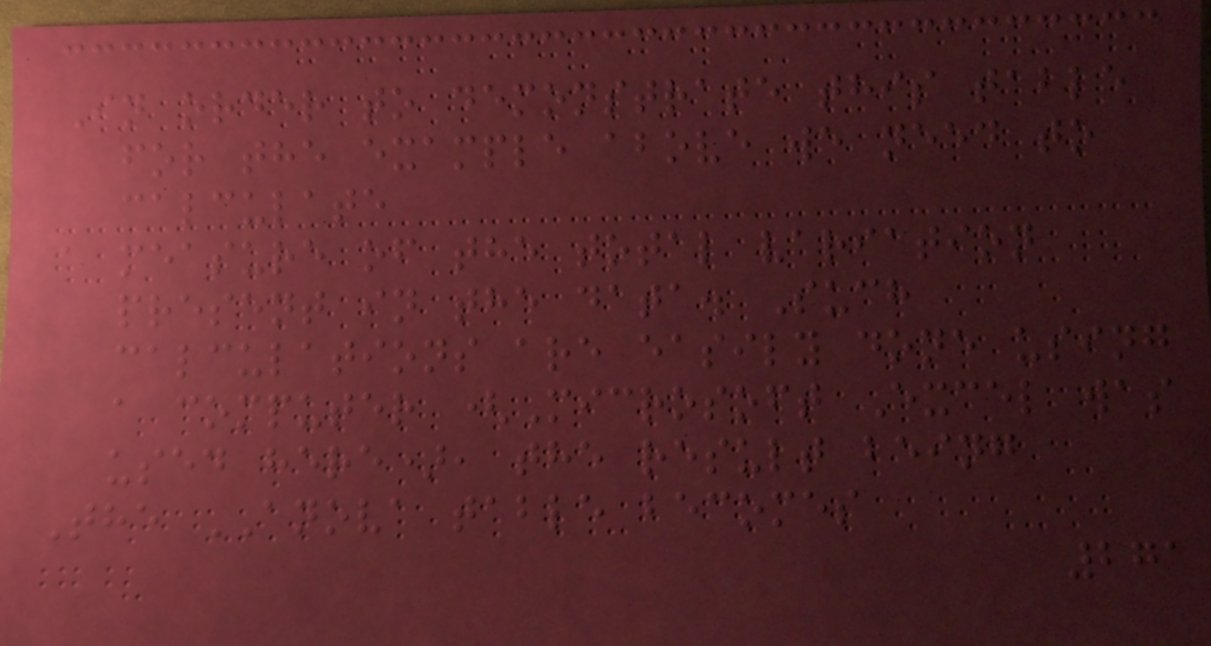In order to demonstrate this table
for the example above we need to
calculate
a measure of the total variation
present in the data. Such
calculations are easily done using
a computer (Microsoft Excel was
used here), the result being
The ANOVA table becomes
271
